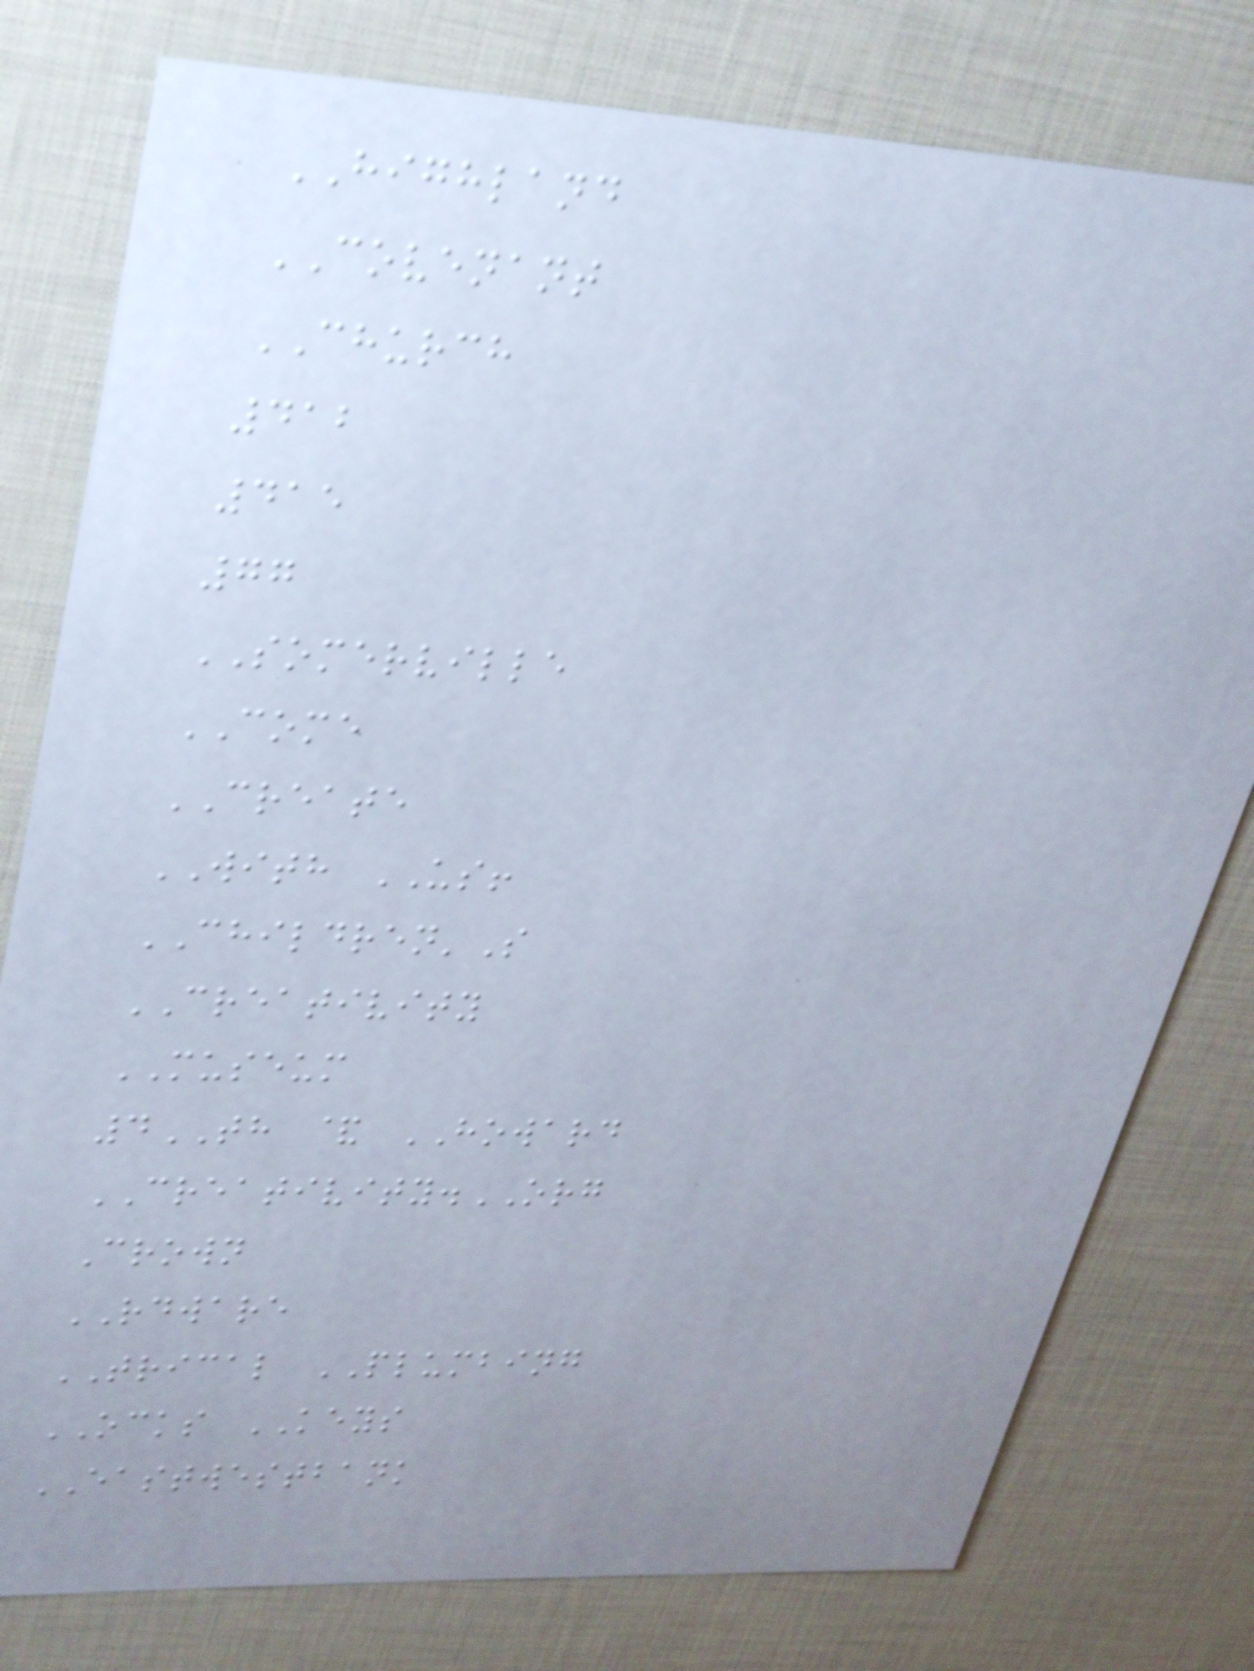HIGHLAND
COVENANT
CHURCH
412
415
77
SOMERVILLE
COME
CREATE
WITH US!
CHILDREN'S
CREATIVITY
MUSEUM
4TH & HOWARD
CREATIVITY.ORG
Crown
RDWARE
TRICAL PLUMBING
OCKS KEYS
EASTWESTBANK
